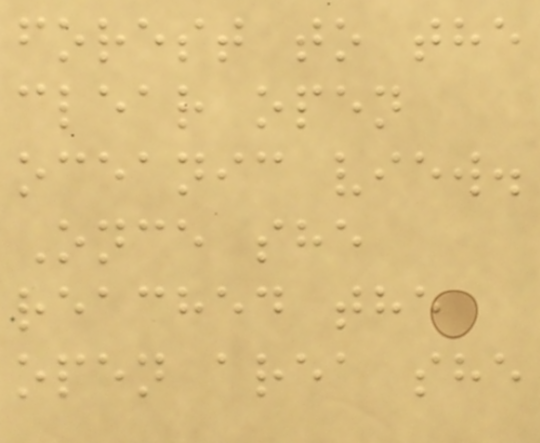forest to the
clear open
oceanic view.
Once she
reached the
open area she
